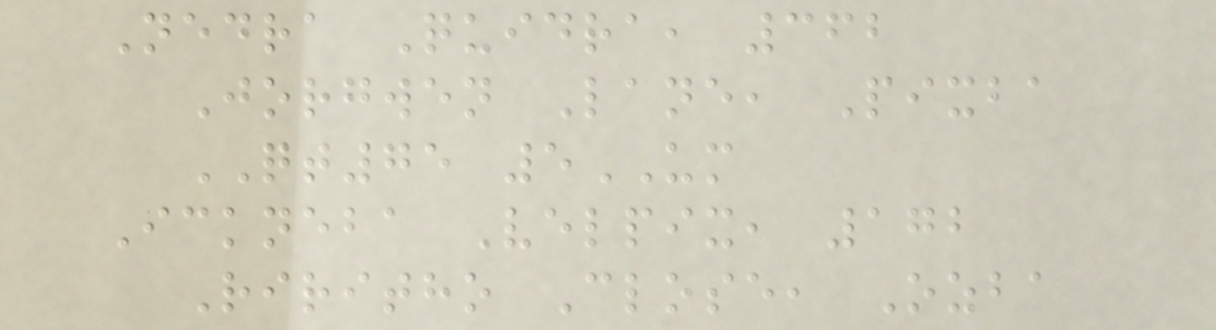Nedra Quidra, 362
Jorgwen Lane, Pixba
QT75 5UM
Ickneba Velpix, 172
Riritho Close, Ozba
